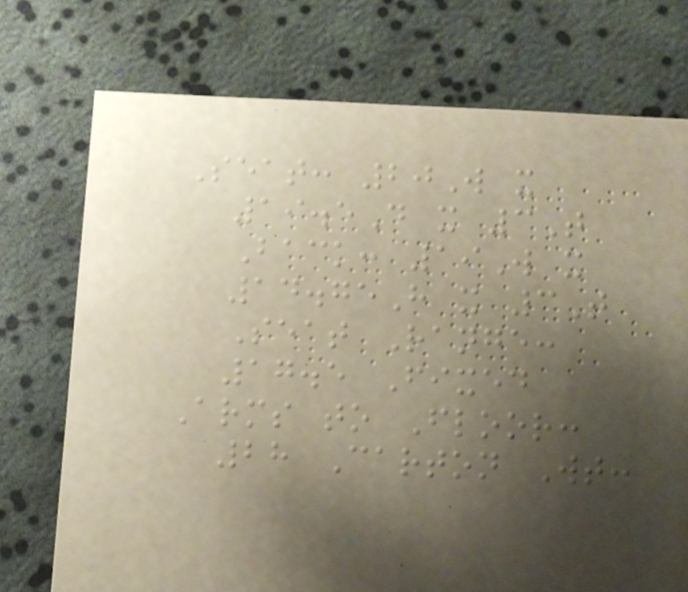Seat: 20W x
19.5D x 3T
Back: 19W x
14.75H x 3T
Seat Range:
17.5 Fixed
Arms to Floor:
28 Carton Wt:
